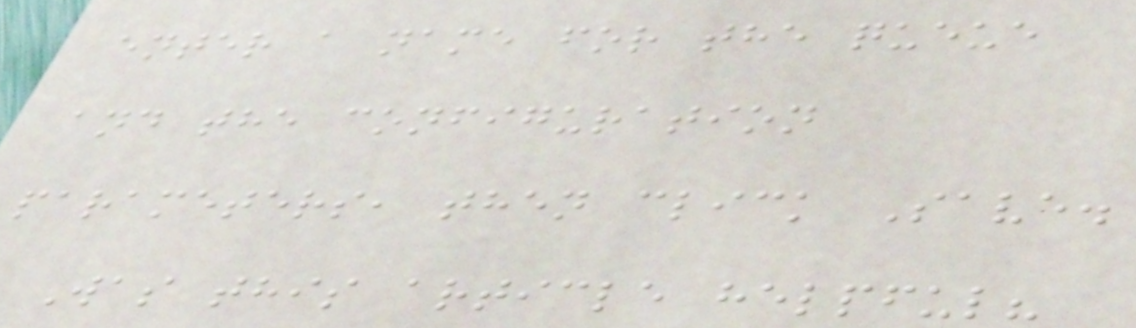enter a name for the queue
and the configuration
parameters, then click Save.
Was this article helpful?
